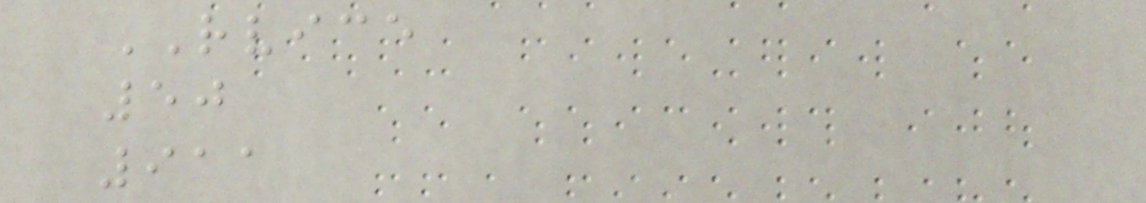RVICE
50
911
